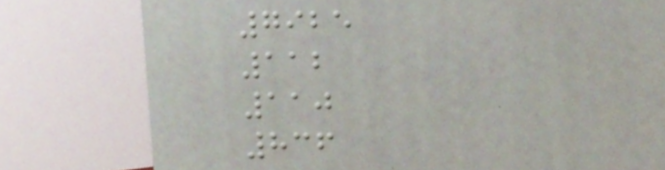7925
112
110
836
